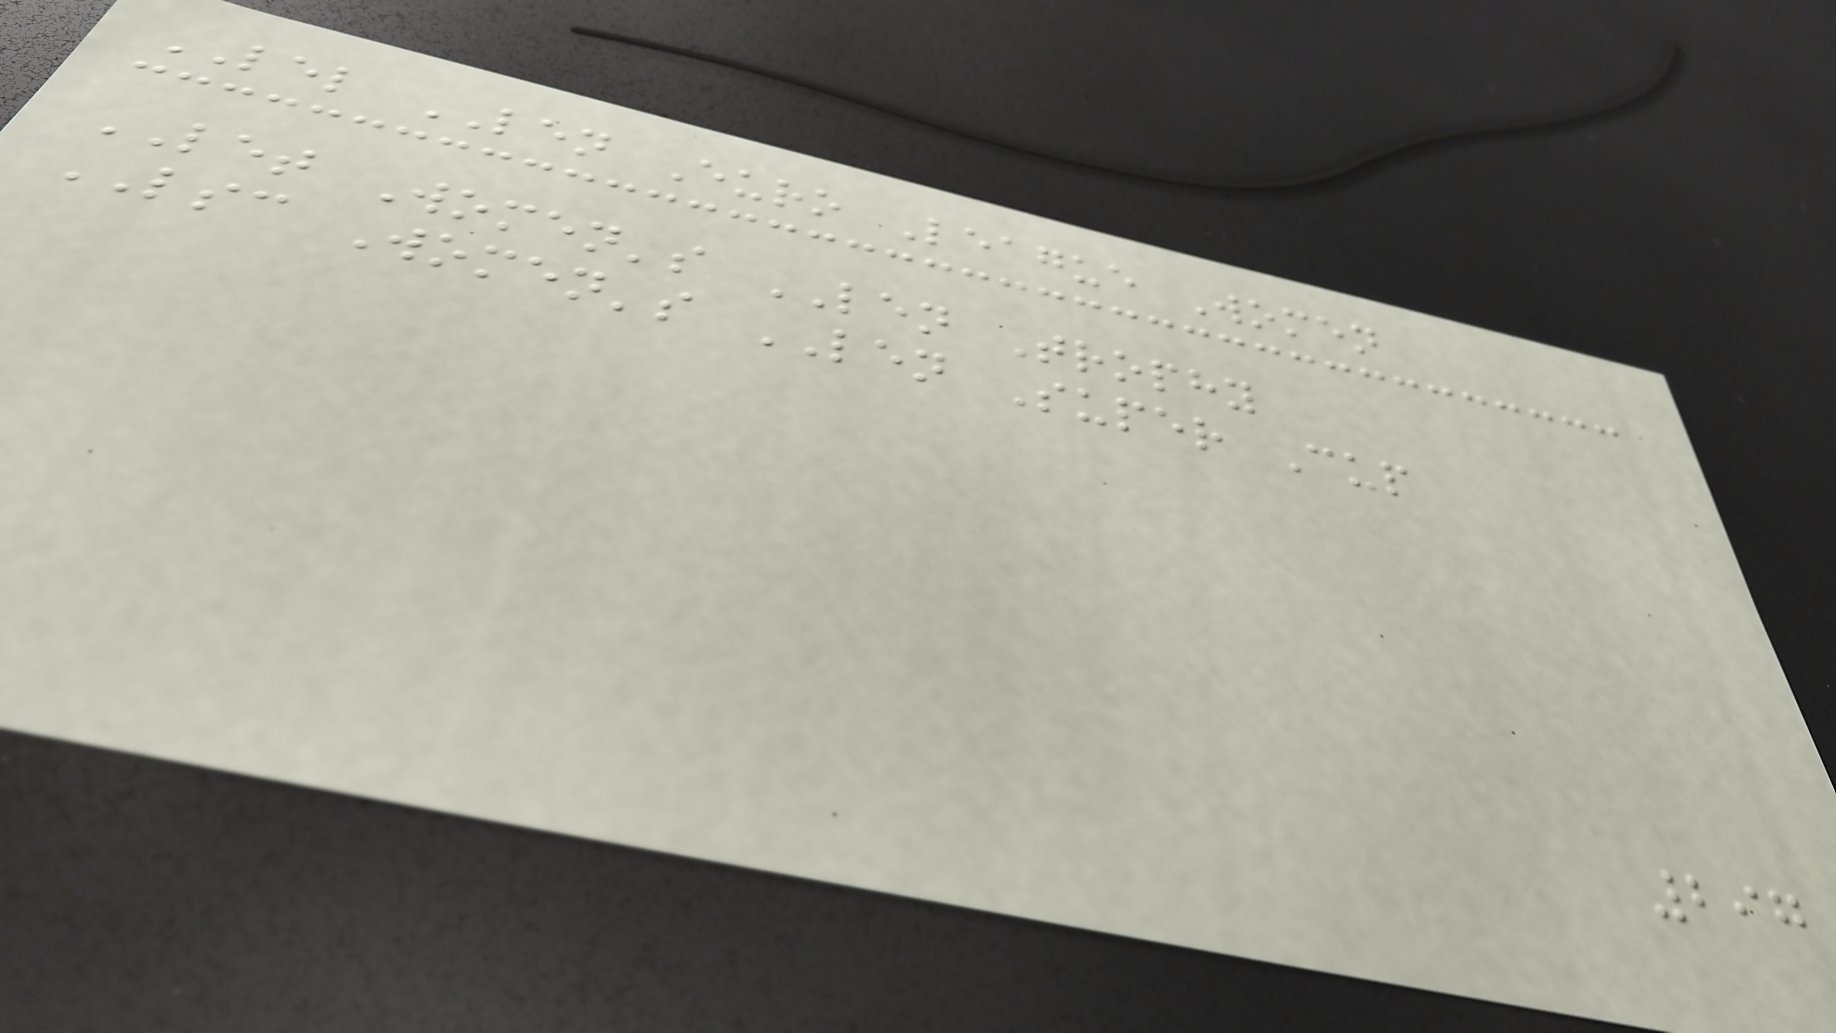LEL LEN Euro League Women
LET Women's LEN Trophy
LSC Women's LEN Super Cup
297
